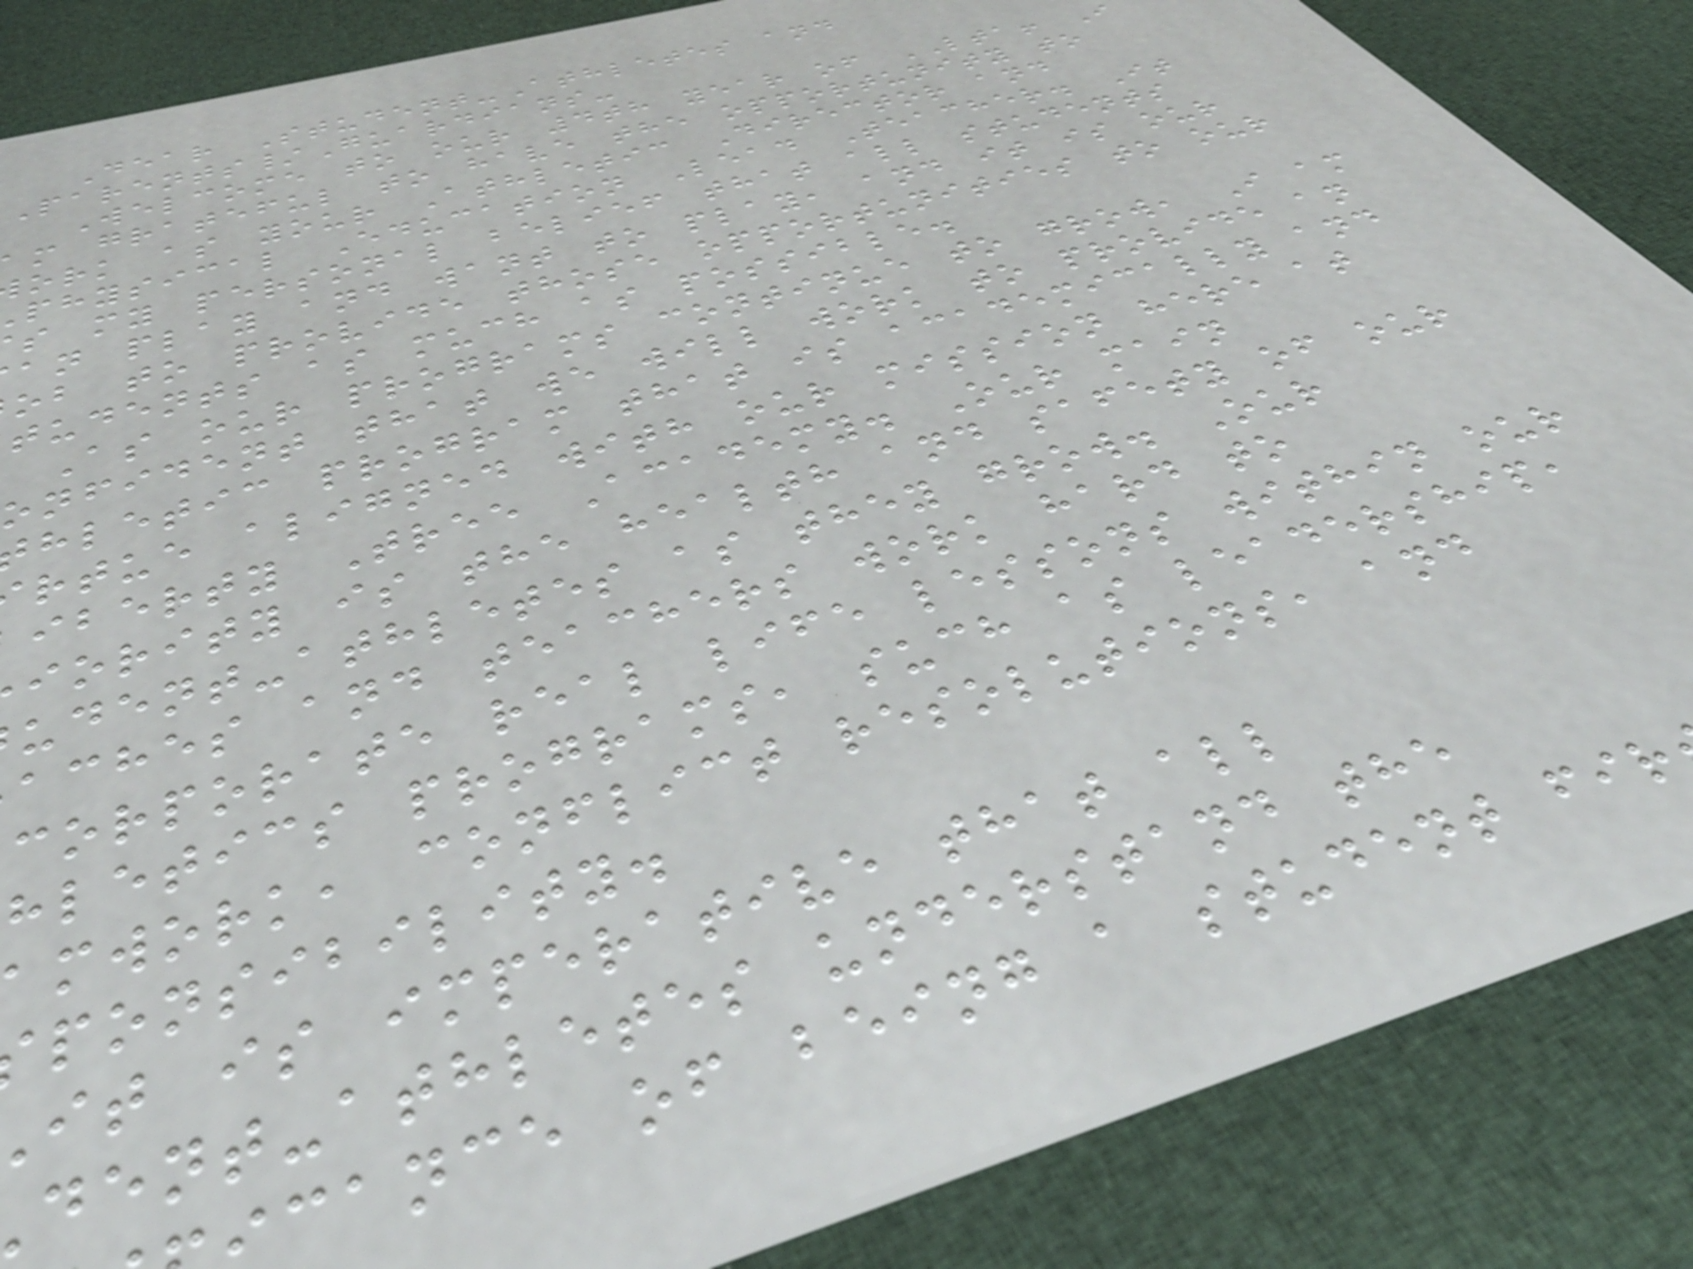Dear Student-Athletes and
Parents/Guardians-
Welcome to our 4th year of LTA! I
m grateful to have the opportunity to
ork as your Athletic Director and
physical Education Lead Teacher. It
s my personal belief that all students
an play and want to play, and it is our
ob to provide those opportunities to our
tudents as much as possible.
As our programs continue to grow, I am
onfident that we will work to provide an
hletic program that is academically and
rtue aligned with our mission here at
iberty Tree Academy. Our main
iority is the health and safety of our
udent-athletes as they grow. Our
aches and teachers work hard to
corporate real life lessons within our
hletics programs, such as leadership,
mwork, conflict resolutions, and
ponsibility.
it is imperative that all
dent-athletes understand the
cance of being a student fir
